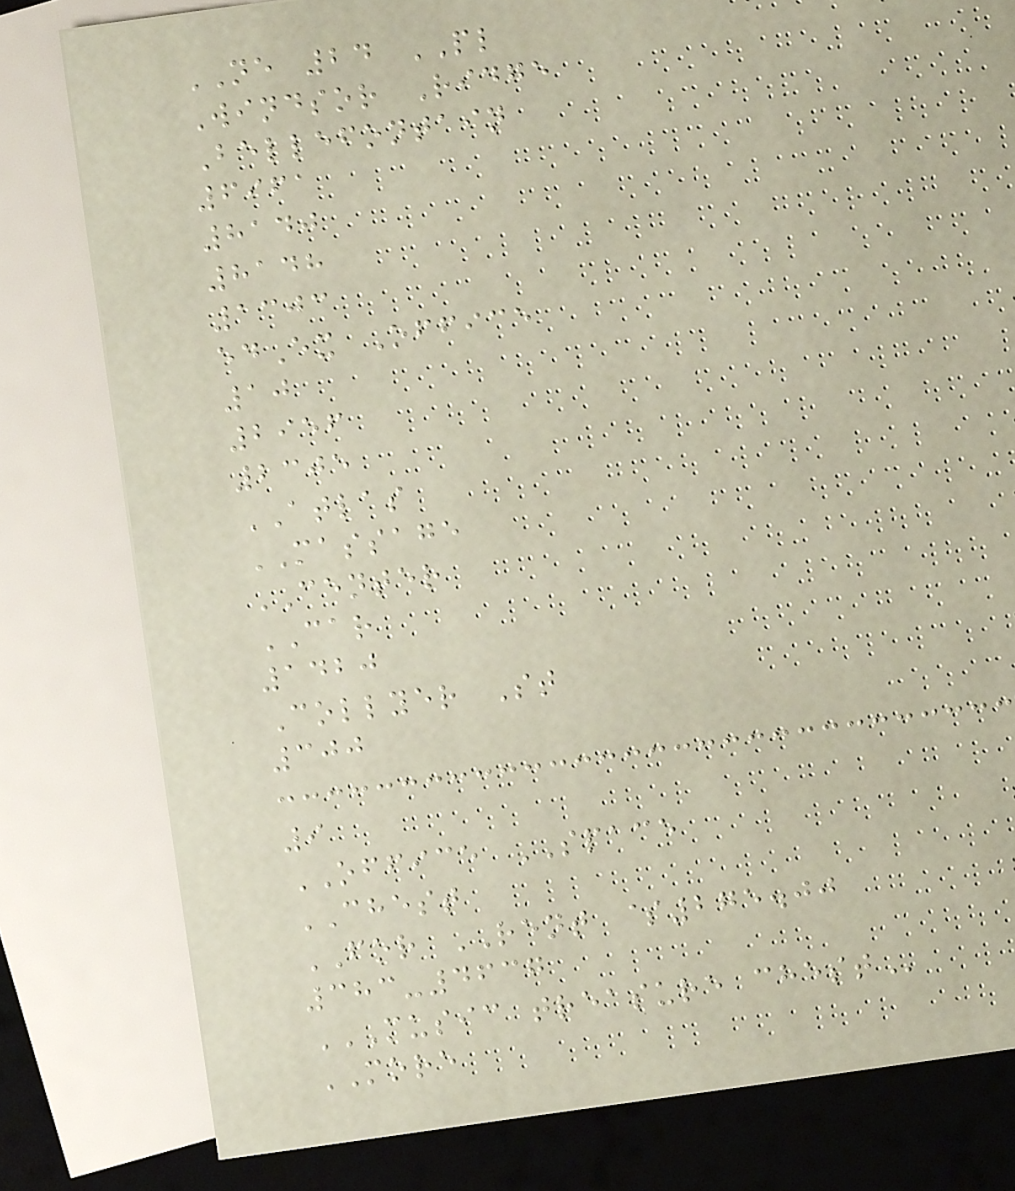NE 24 PL
Windsor Ridge
Bellefontain
6961
8140
8148
1303
edEx Office
10
2956
2305
ATLAS
MASSAGE
CENTER
CAR
1420
Collyer St
300
9
OFFICE SPACE
CHEST
FOR RENT $275.00
383-4637
MUSIC TREASURE CHEST
MORE
